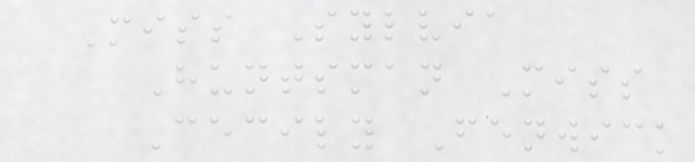Miss Sylvia
Huntsman Miss
Cecily Fenwick
